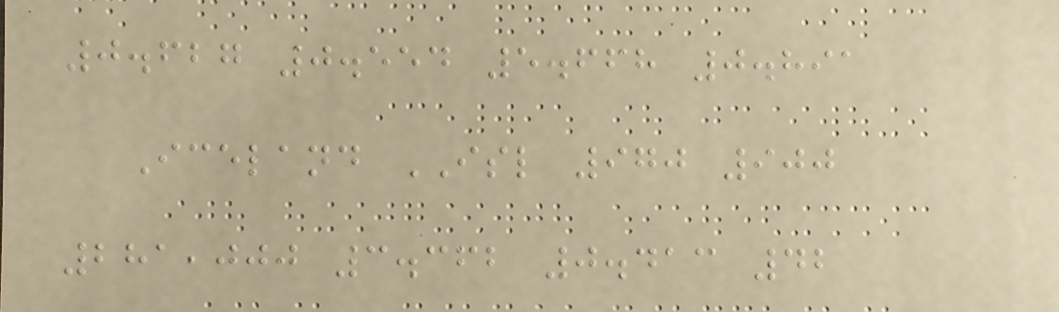0.627 0.554 5.668 0.891
Iceland ISL 970 900
281,000 3.362 0.413 42
